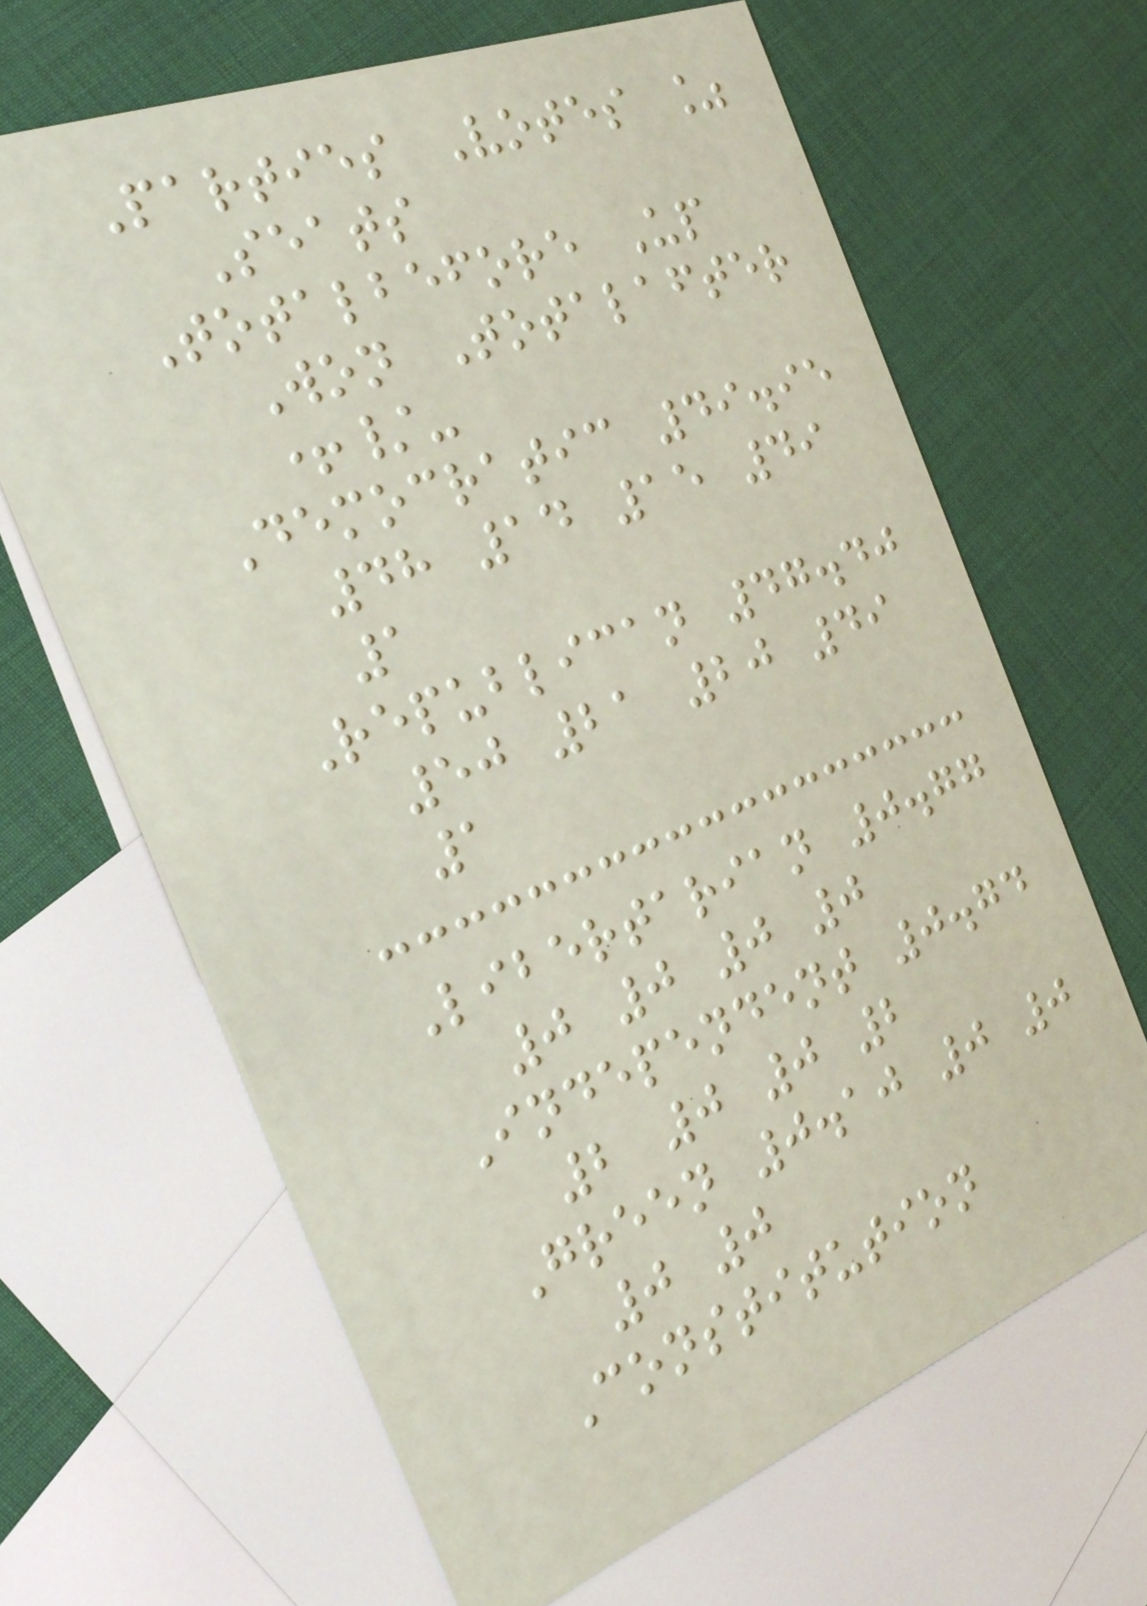Parties Votes %
Seats
Totalbefore Up
Won Totalafter
+/-
Democratic 49.95
48 14 15 49
1
Republican 47.40
50 21 20 49
1
Libertarian 0.77
0 0 0 0
Independent 0.74
2 0 0 2
Green 0.10 0 0
0 0
Constitution
